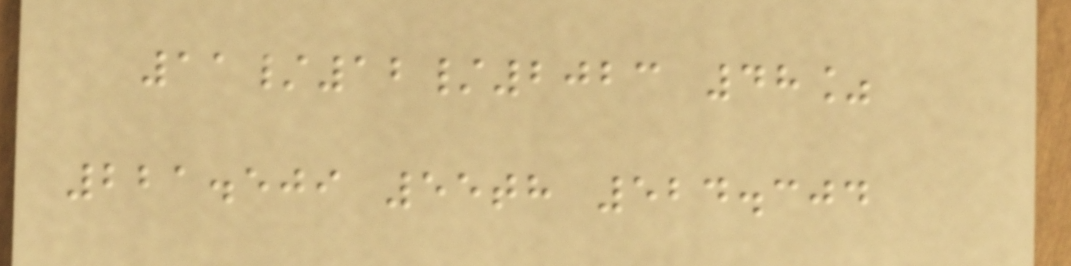11/12/2023 48%
221.509 55th 524.304
